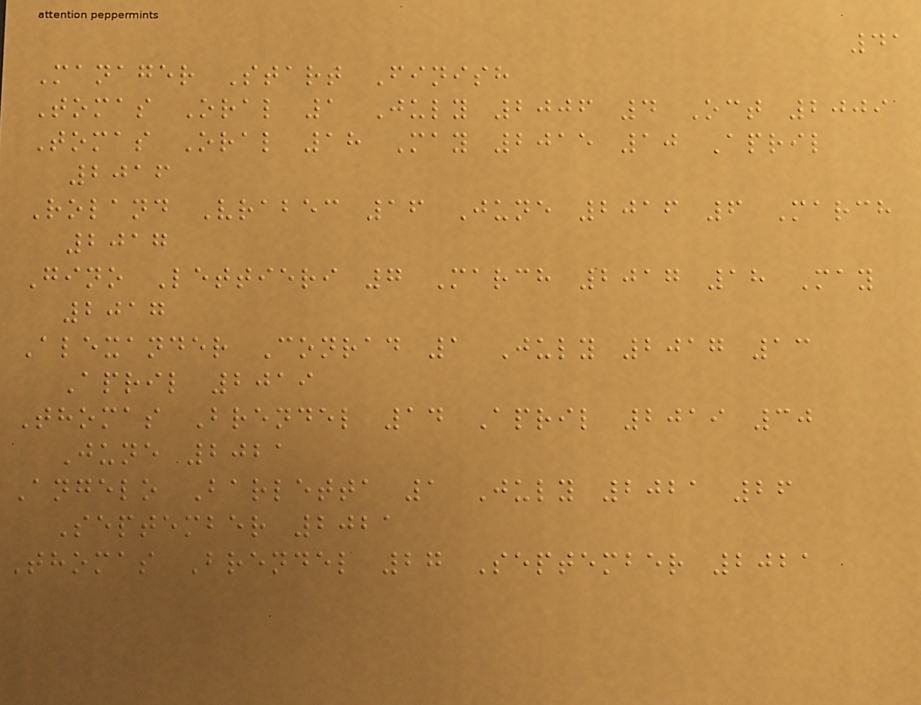41
Manager Start Finish
Tomas Oral 1 July 2006 4 Oct 2009
Tomas Oral 18 May 2015 10 April
2016
Roland Vrabec 16 June 2016 6 March
2017
Gino Lettieri 7 March 2017 18 May
2017
Alexander Conrad 1 July 2017 13
April 2019
Thomas Brendel 14 April 2019 30
June 2021
Angelo Barletta 1 July 2021 26
September 2021
Thomas Brendel 27 September 2021
